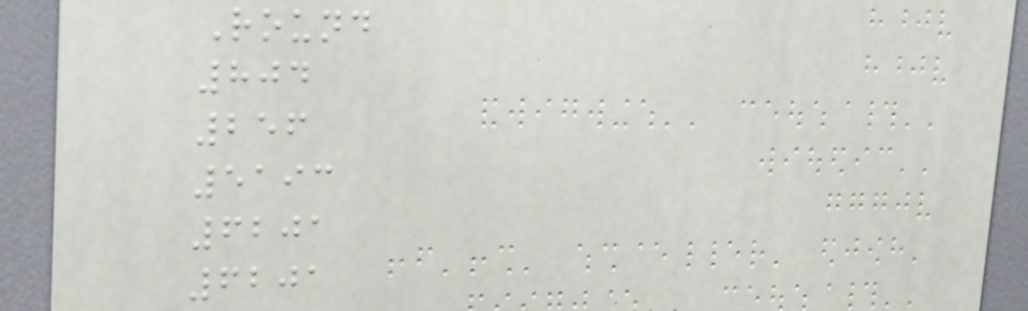Round
804
256
5193
6201
6201
